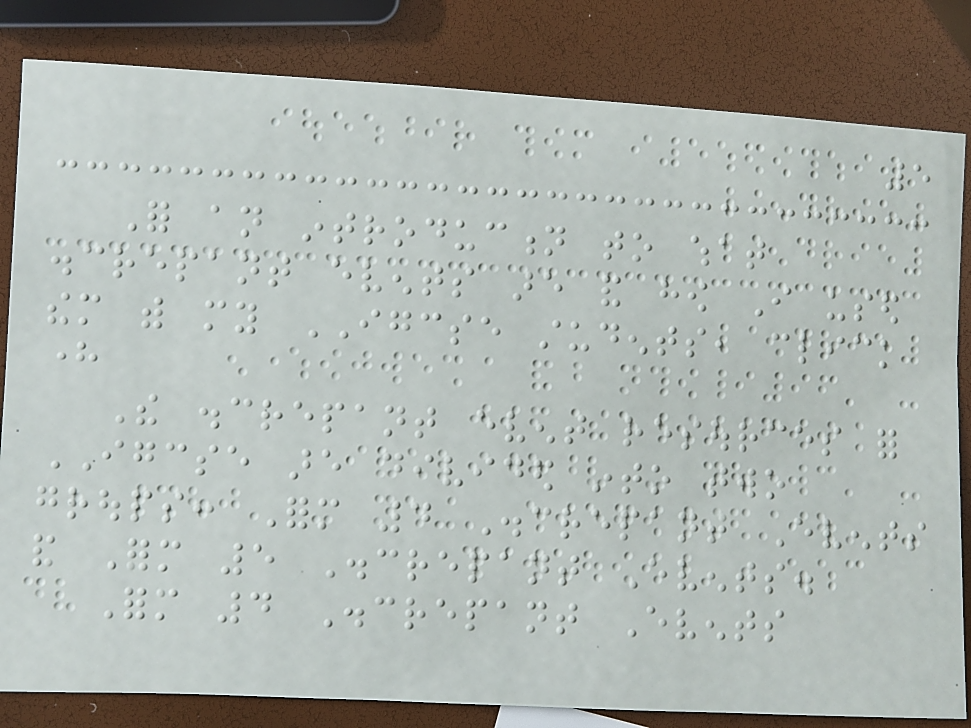5
For an introduction to what
discrepant events are and how I used
them with my IGCSE students, click
here
The discrepant event resources for
IGCSE are divided into two
groups: Form 4 Discrepant Events
and Form 5 Discrepant Events.
Form 4 Discrepant Events
